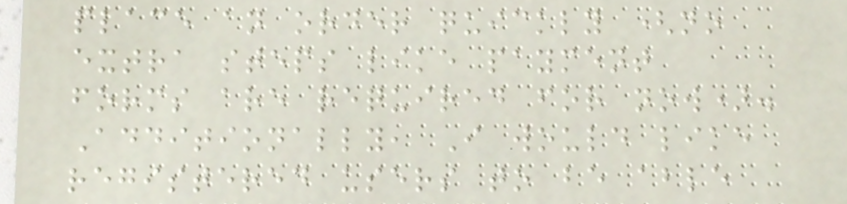place an order quickly (no
extra steps like payment
forms are required for now).
Additionally, I would like
registered users to be able
